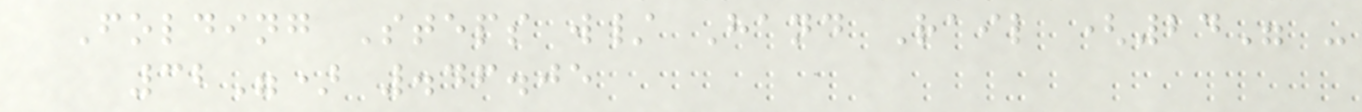Folding Steps w/ Hand Rail (24" -
32") .46.05
